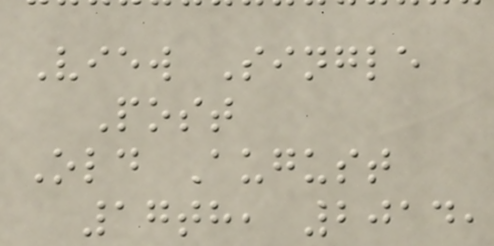View Single
Post
Old August
17th, 2014,
